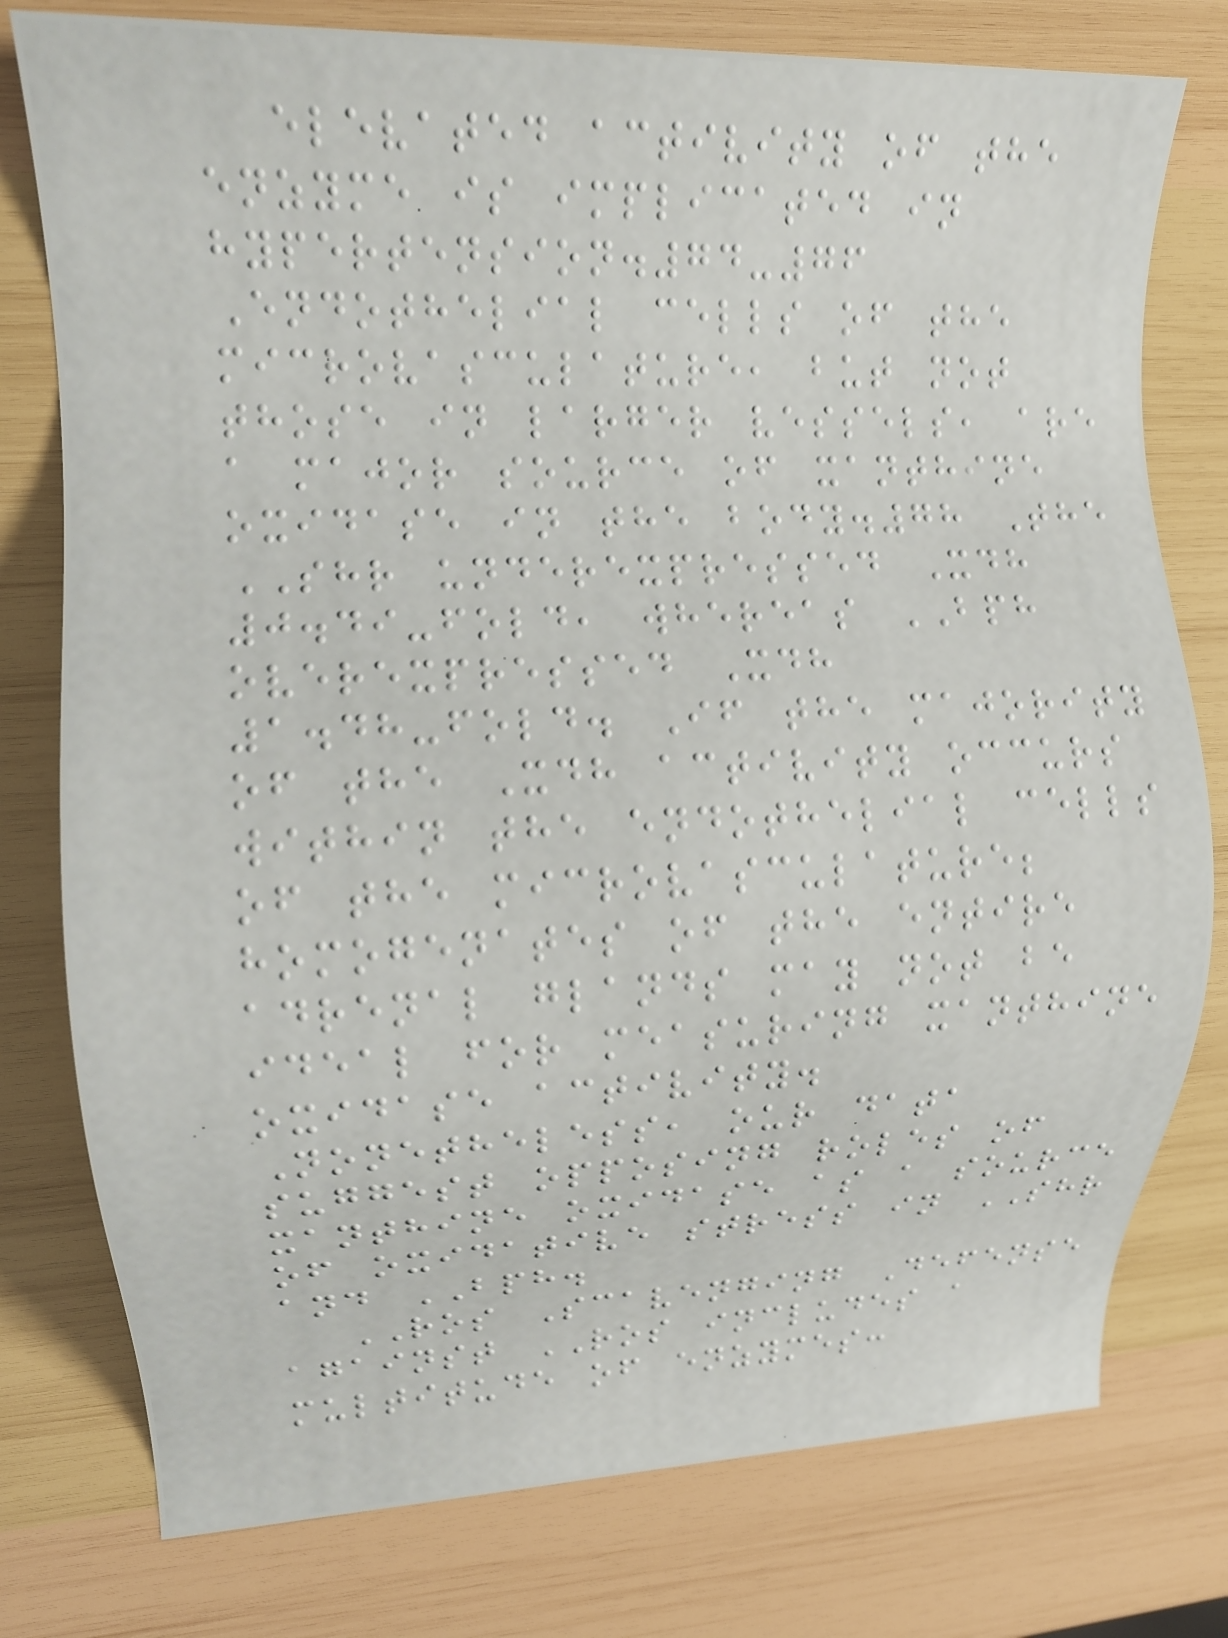elevated activity of the
enzyme is implicated in
hypertension.74-76
Endothelial cells of the
microvasculature, but not
those in larger vessels, are
a major source of xanthine
oxidase in the body.78 The
SHR underexpressed Xdh
0.49-fold, whereas BPH
overexpressed Xdh
1.48-fold. If the majority
of the Xdh activity occurs
within the endothelial cells
of the microvasculature;
homogenates of the entire
adrenal glands may not be
ideal for measuring xanthine
oxidase activity.
Nonetheless, our data
suggest opposing roles of
xanthine oxidase as a source
of oxidative stress in SHR
and BPH.
ROS Scavenging Defense
against ROS includes a
multitude of enzymes:
